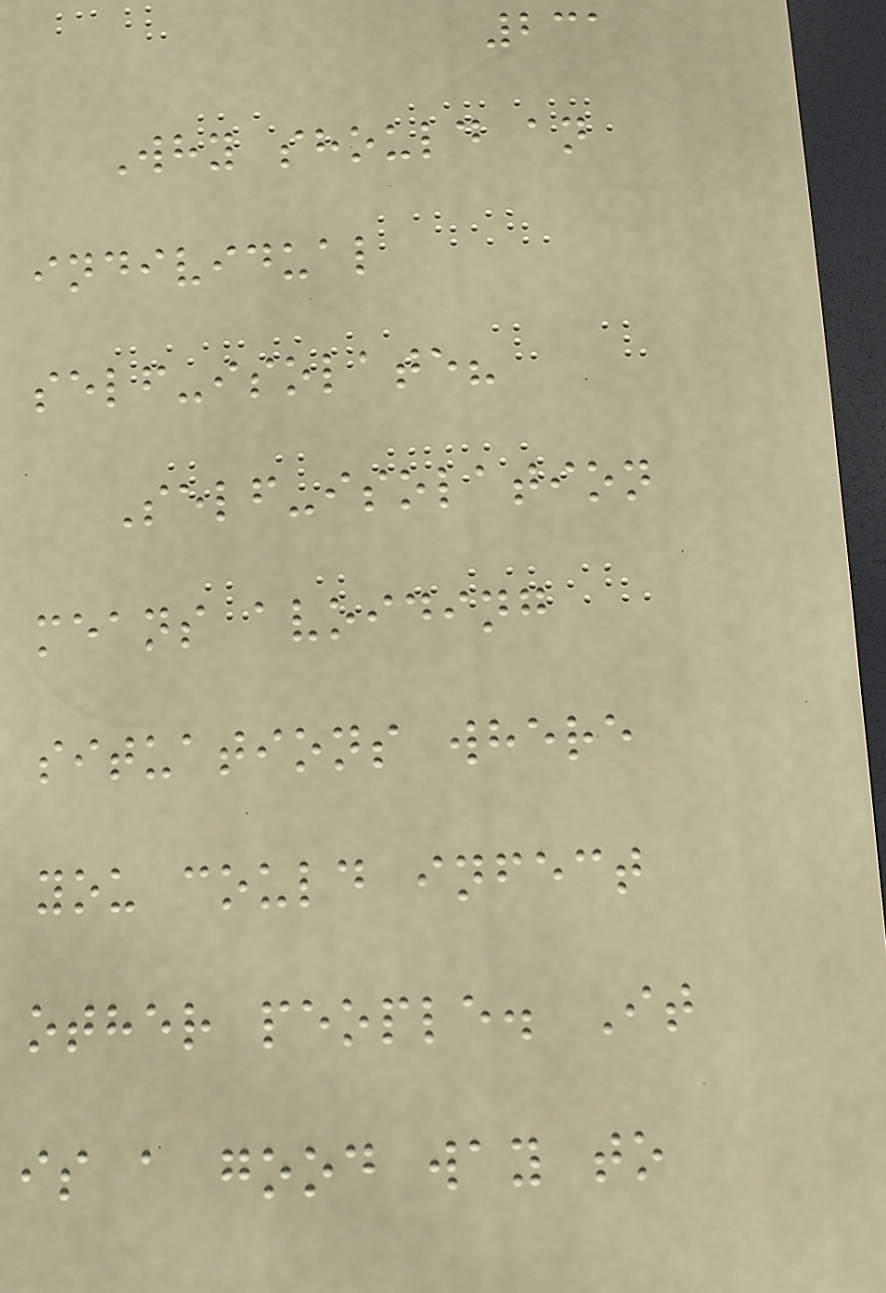231
Why should an
individual
self-isolate?
Self-isolation
means avoiding
situations where
you could infect
other people. It
is a good way to
